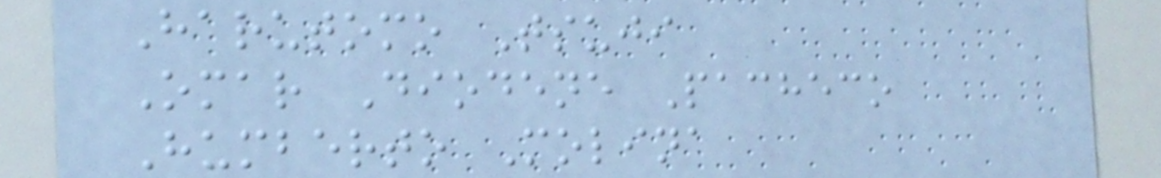Harutomo Tsuji
Omar Diodene Pacheco
Humberto Molina
